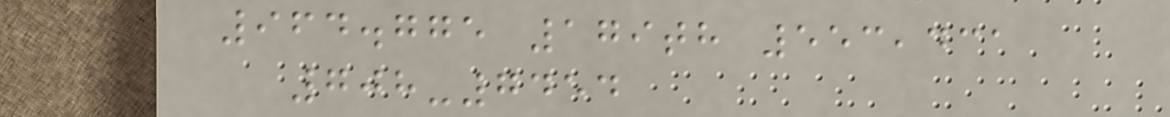964.775 179th 553,431
708-7454
